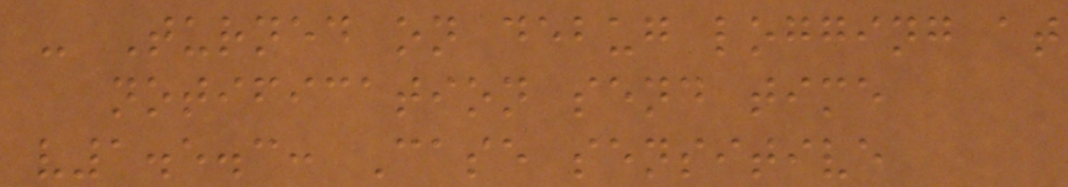- Turned on debug logging at
notification send time
v1.5.3: Case sensitive
